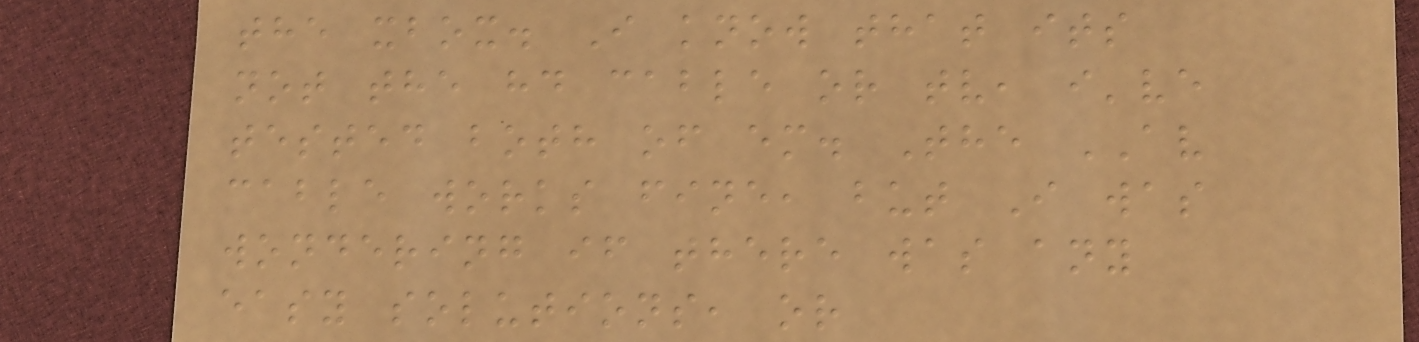the xbox. I know that its
not the hd cable or tv, i've
tested both of em. The AV
cable works fine, but I was
wondering if there was any
easy solutions, or
